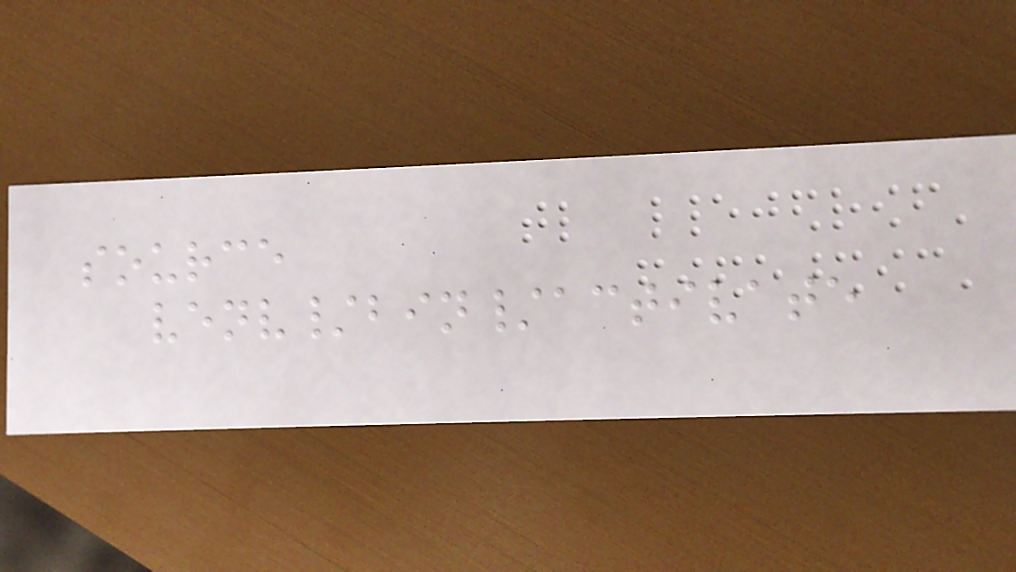source
venv/bin/activate
